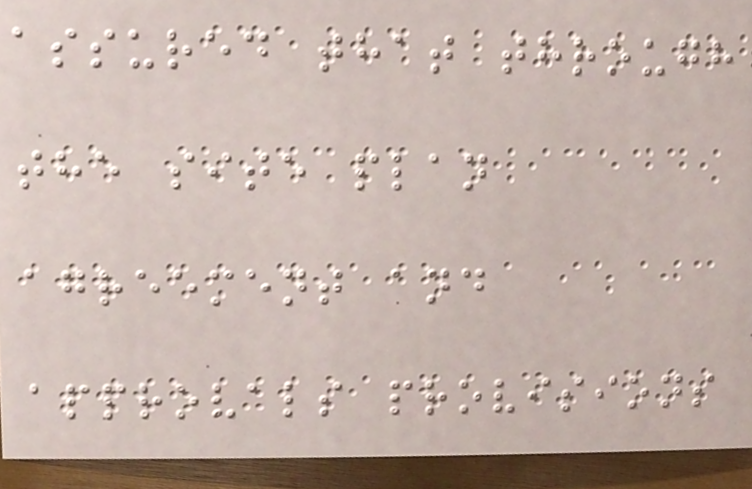assured that through
the site plan
agreement and
approvals provisions
